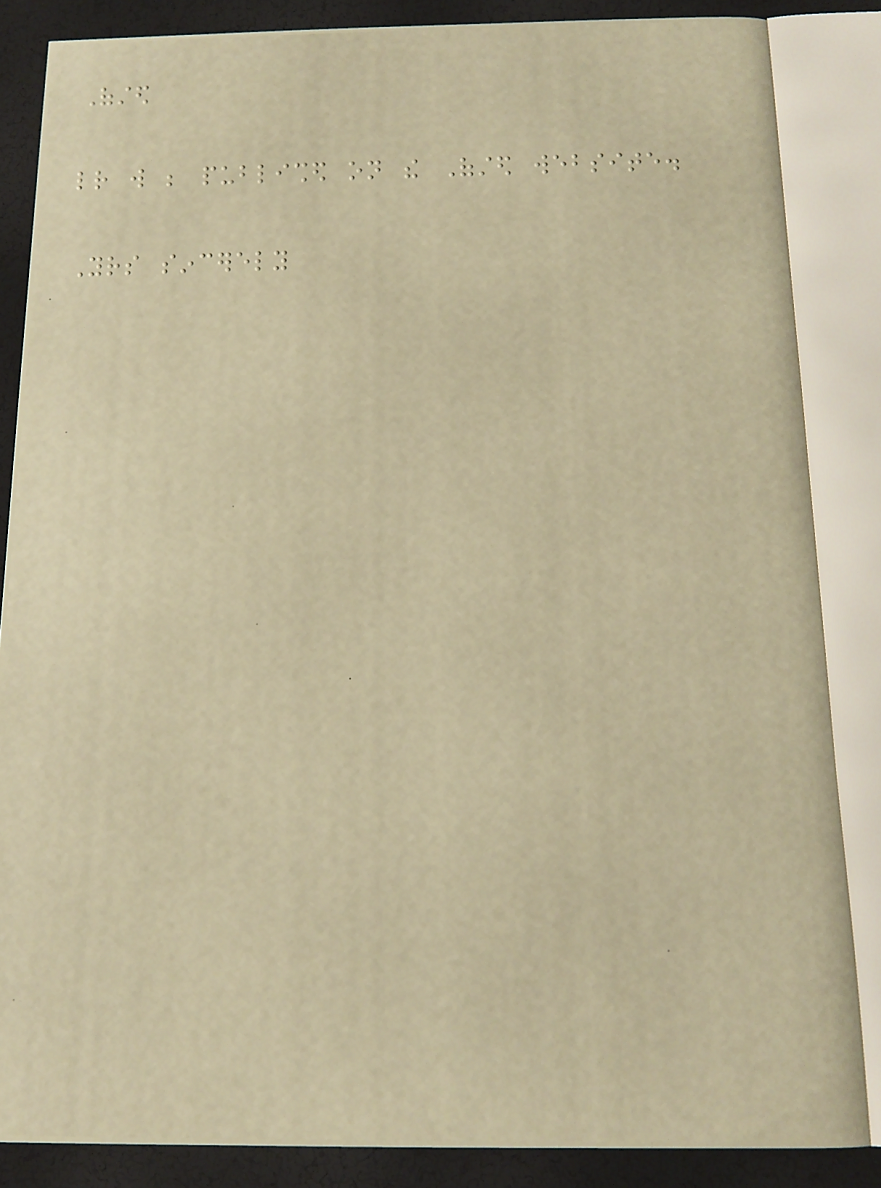Ofsted
letter will be published on the Ofsted website.
Yours sincerely
